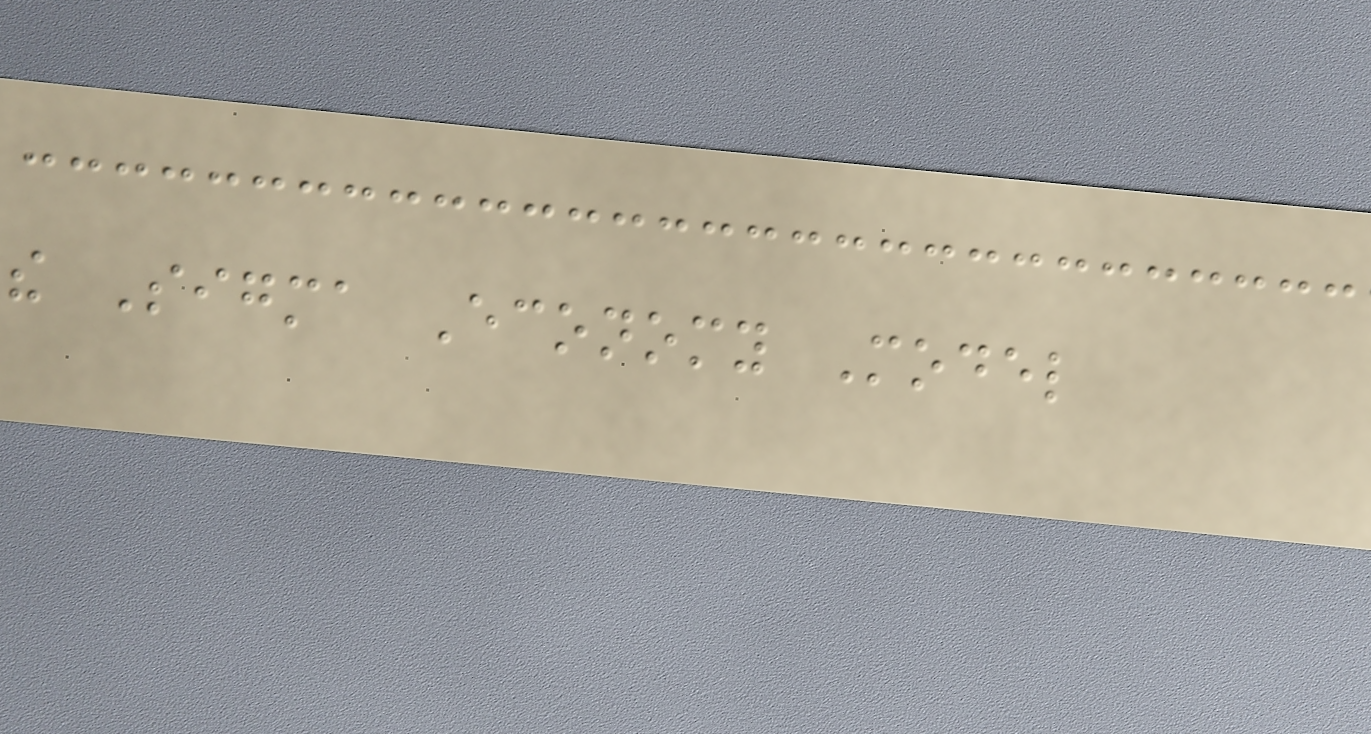the Sigma Economy Model
